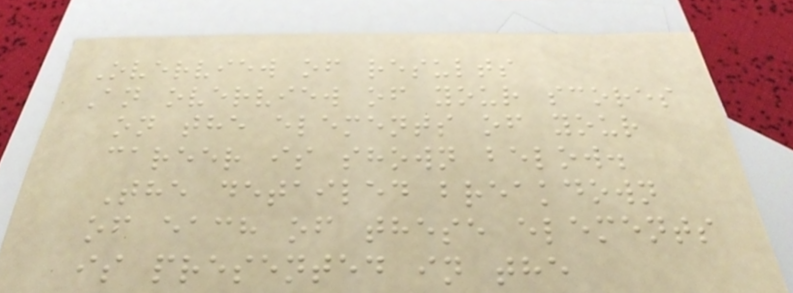Overview of results
An overview of your scores
on the elements of your
career is shown below.
The detailed breakdown
of each of these elements
is presented in the
